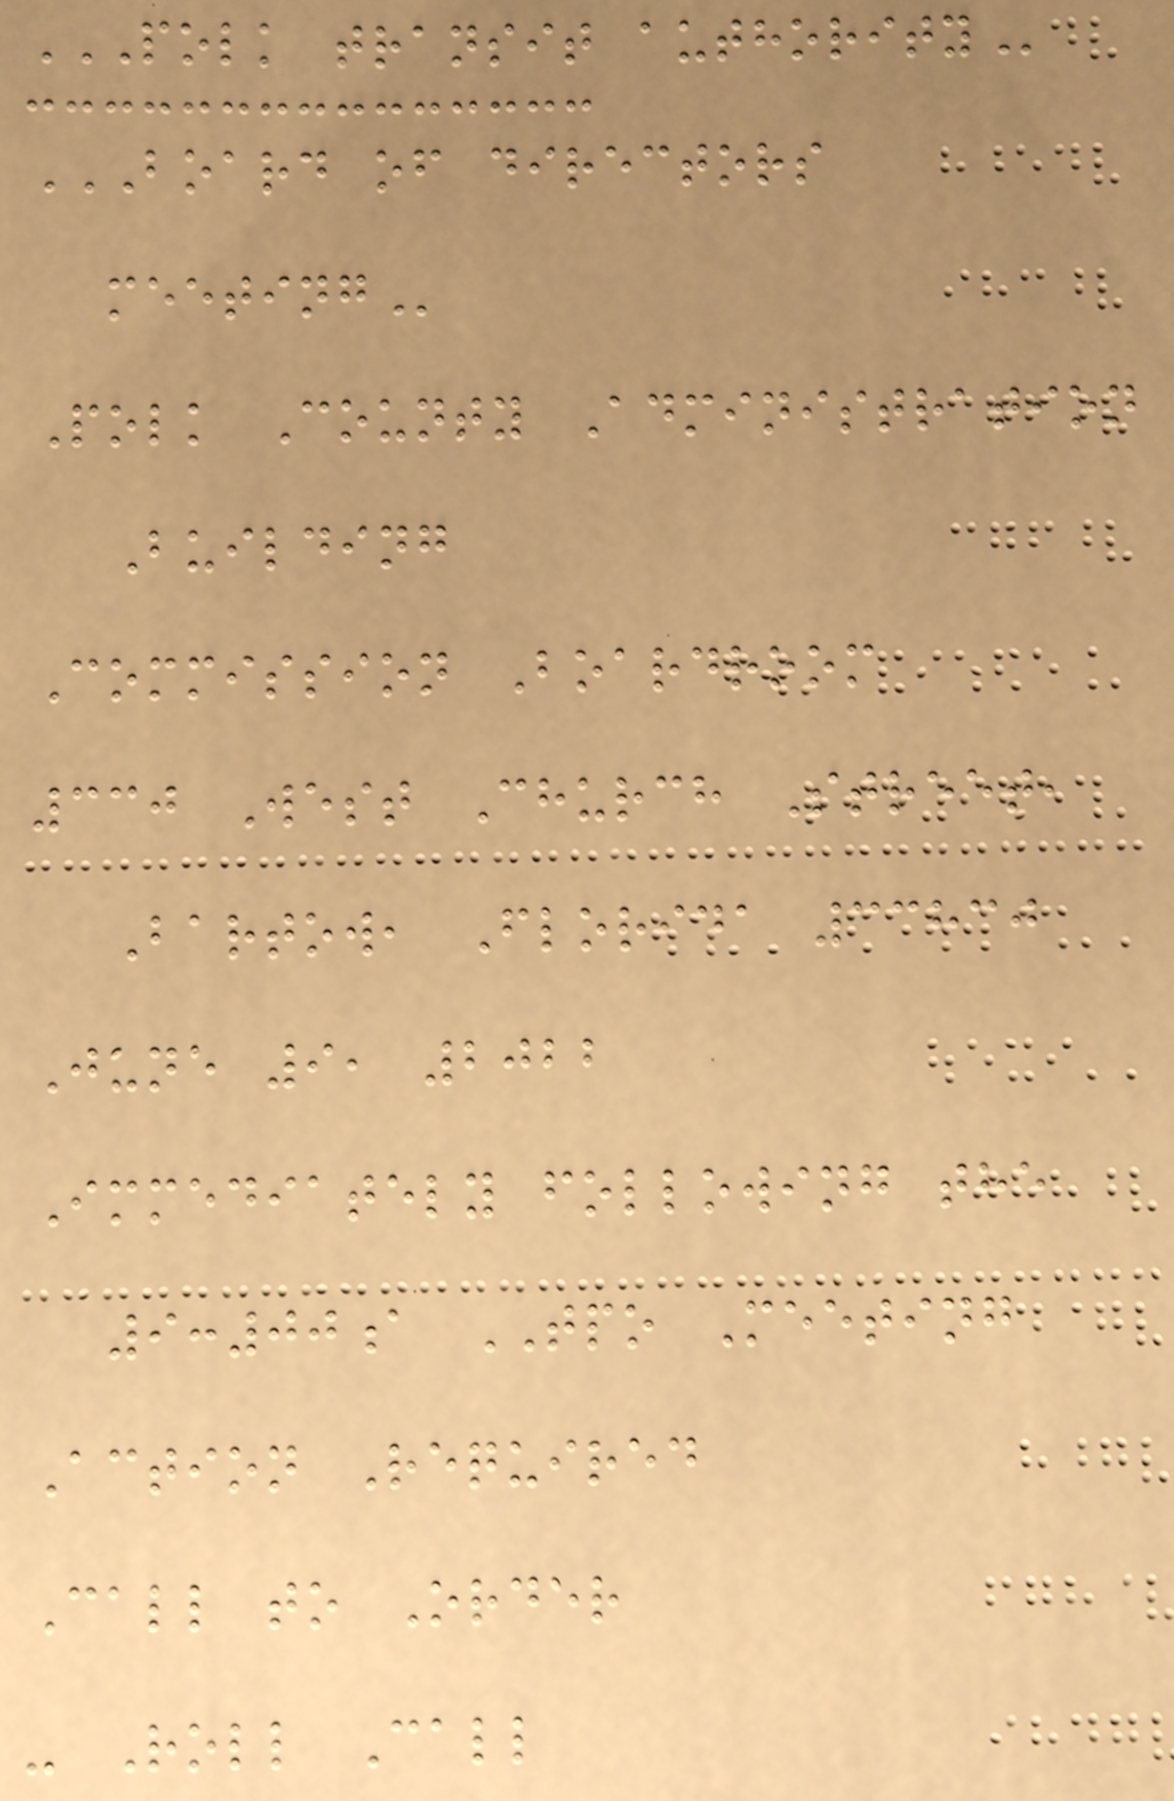POLK TRANSIT AUTHORITY
BOARD OF DIRECTORS
MEETING
Polk County Administration
Building
Commission Boardroom
330 West Church Street,
Bartow, Florida 33830
June 9, 2022
Immediately following the
9:00a TPO Meeting
Action Required
Call to Order
- Roll Call
